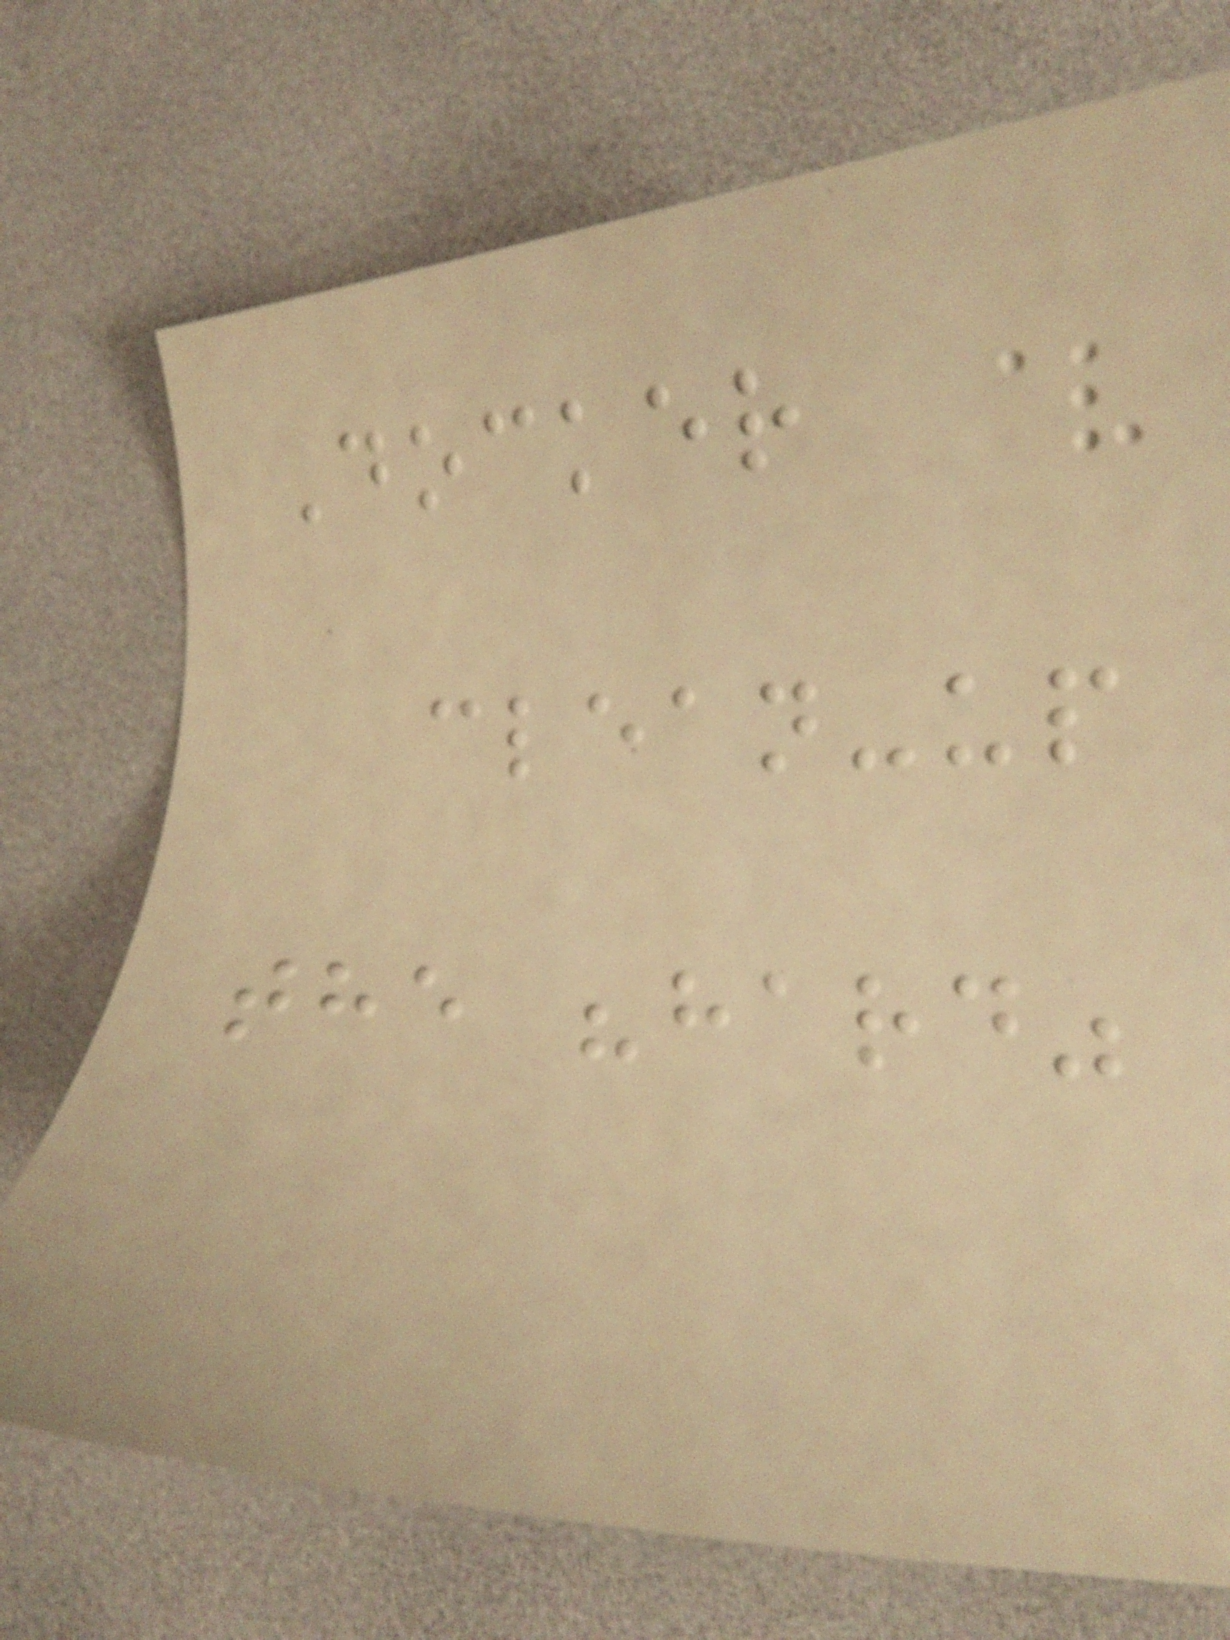Docker
clean-up
the "hard"
